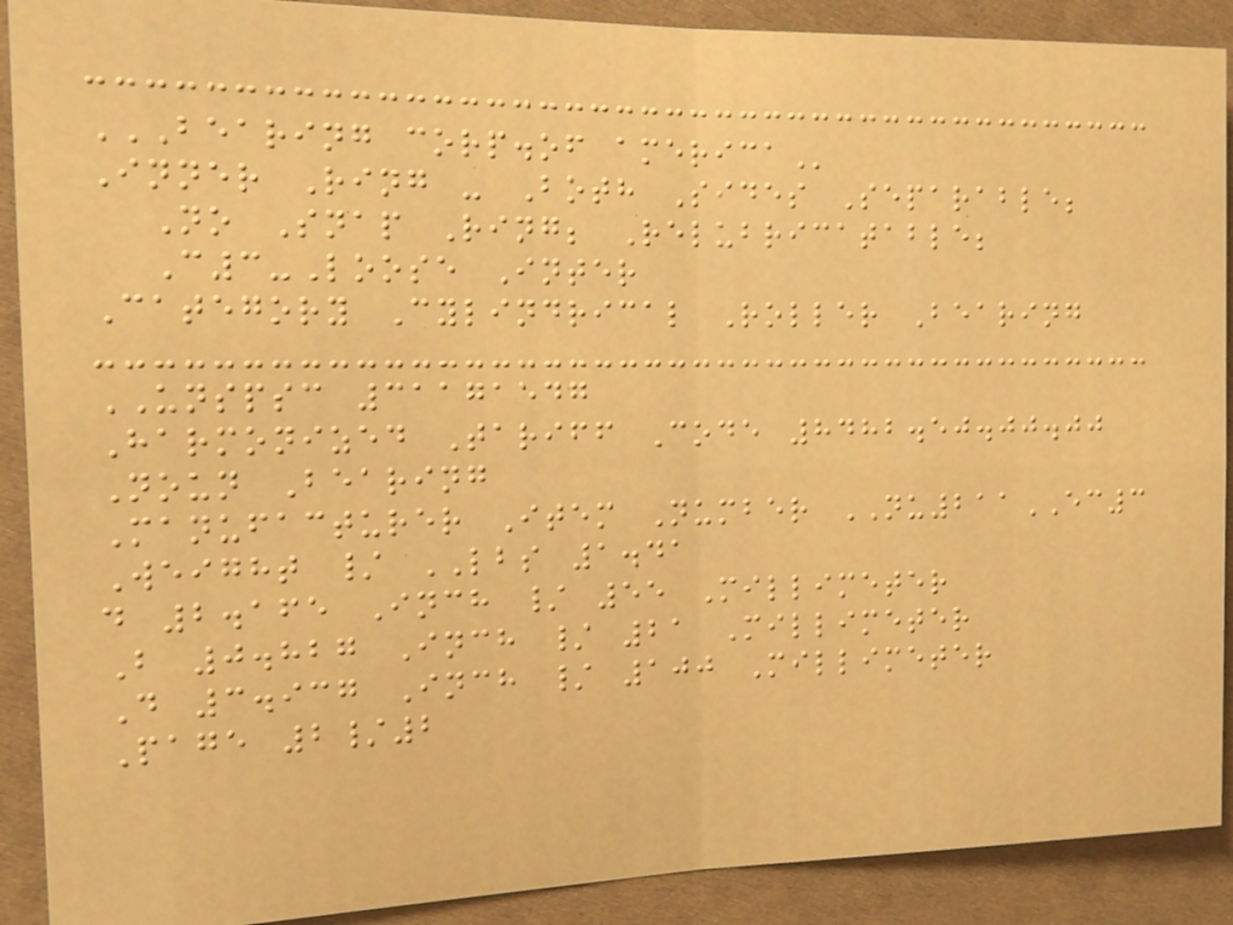BEARING CORP.OF AMERICA
Inner Ring - Both Sides Separable;
No Snap Ring; Relubricatable;
C3-Loose Inter
Category Cylindrical Roller Bearing
UNSPSC 31171547
Harmonized Tariff Code 8482.50.00.00
Noun Bearing
Manufacturer Item Number NU211EC3
Weight / LBS 1.41
d 2.165 Inch / 55 Millimeter
B 0.827 Inch / 21 Millimeter
D 3.937 Inch / 100 Millimeter
Page 2/2
